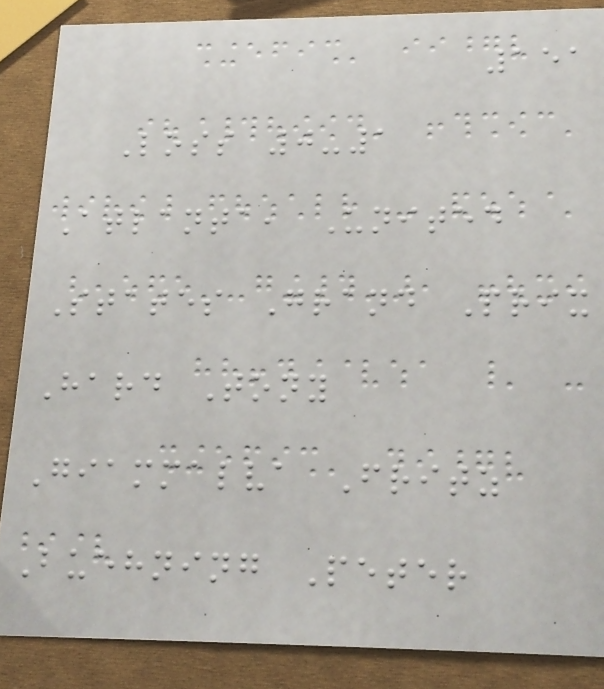151
Loss 0-1
Atlanta, United
States Grand Prix
Hard Tony
Giammalva Fritz
Buehning Peter
